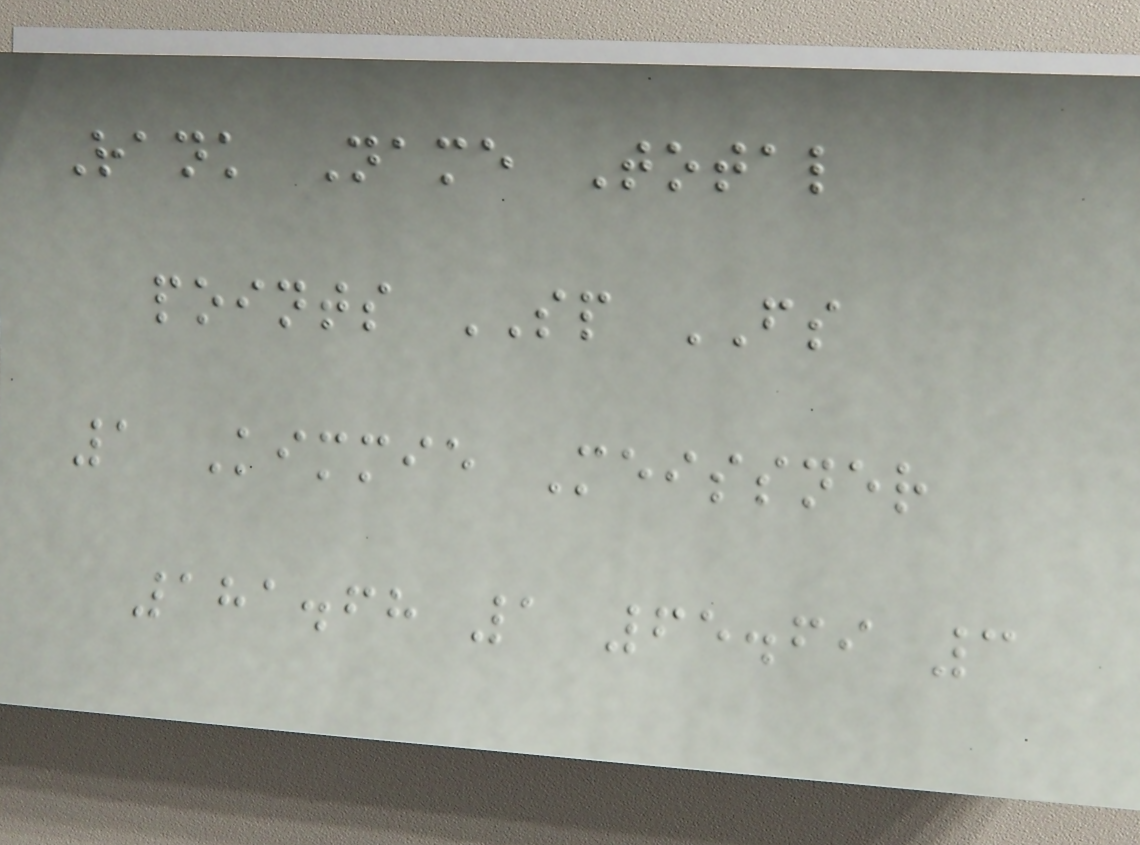Rank Name Total
points SP FS
1 Kimmie Meissner
181.68 1 65.69 3
